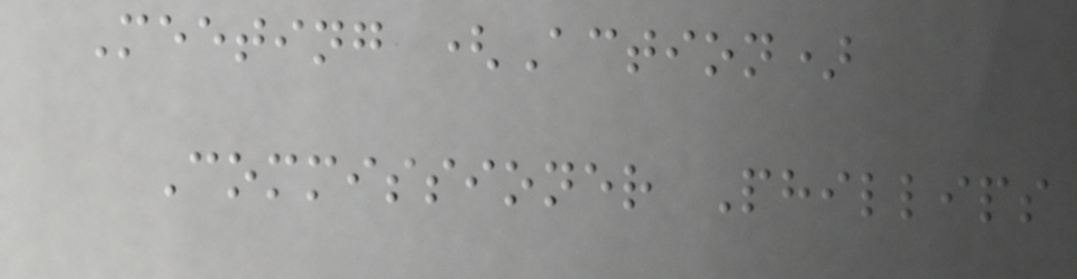Meeting (Action)
Commissioner Phillips
